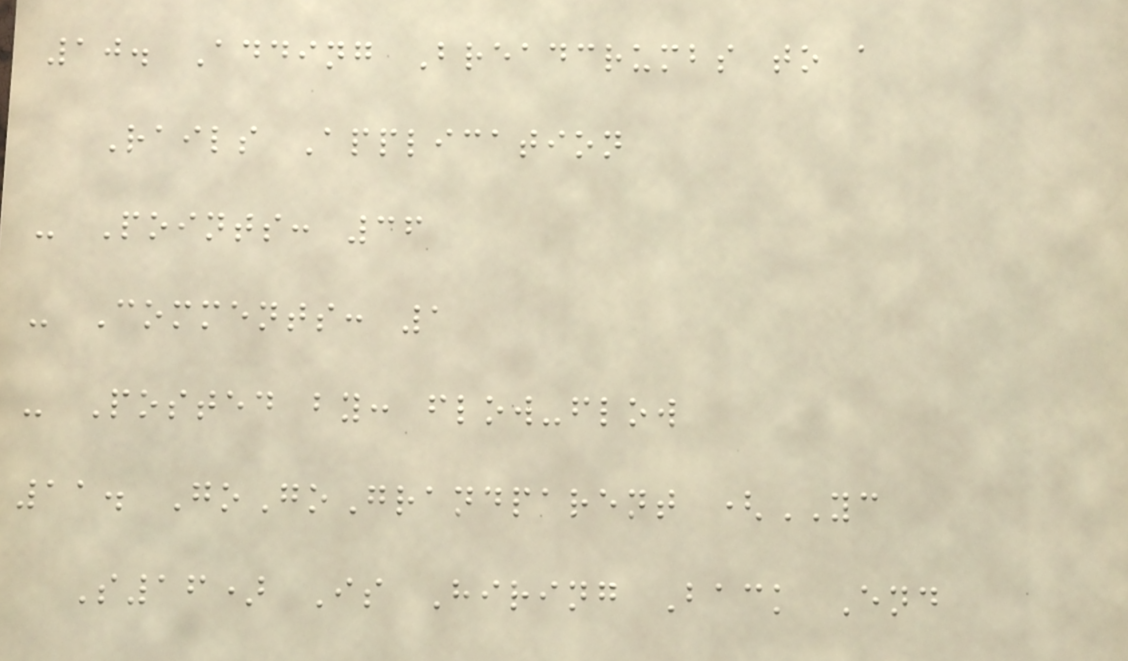10. Adding Breadcrumbs to a
Rails Application
- Points: 36
- Comments: 1
- Posted by: flow-flow
11. GoGoGrandparent (YC
S16) Is Hiring Back End
